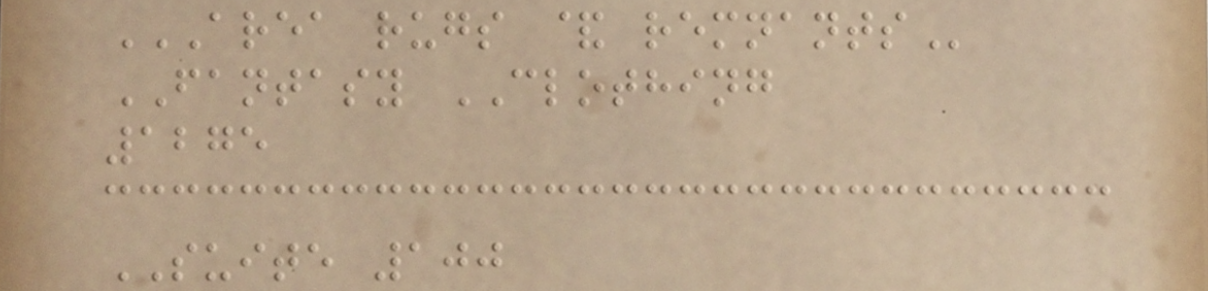AREA RUGS & REMNANTS
FANTASY CLOTHING
1275
SUITE 100
